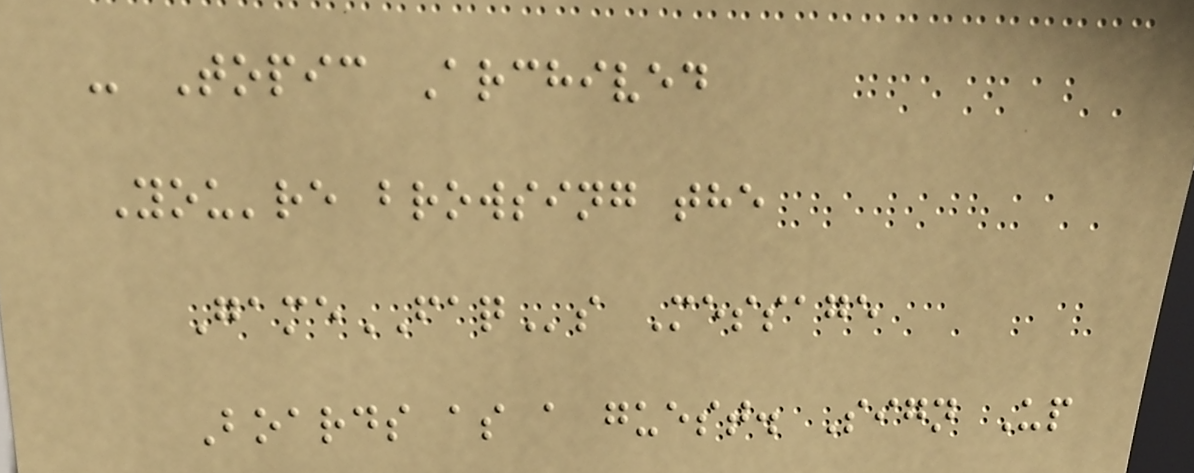- Topic Archived
You're browsing the
GameFAQs Message
Boards as a guest. Sign Up
